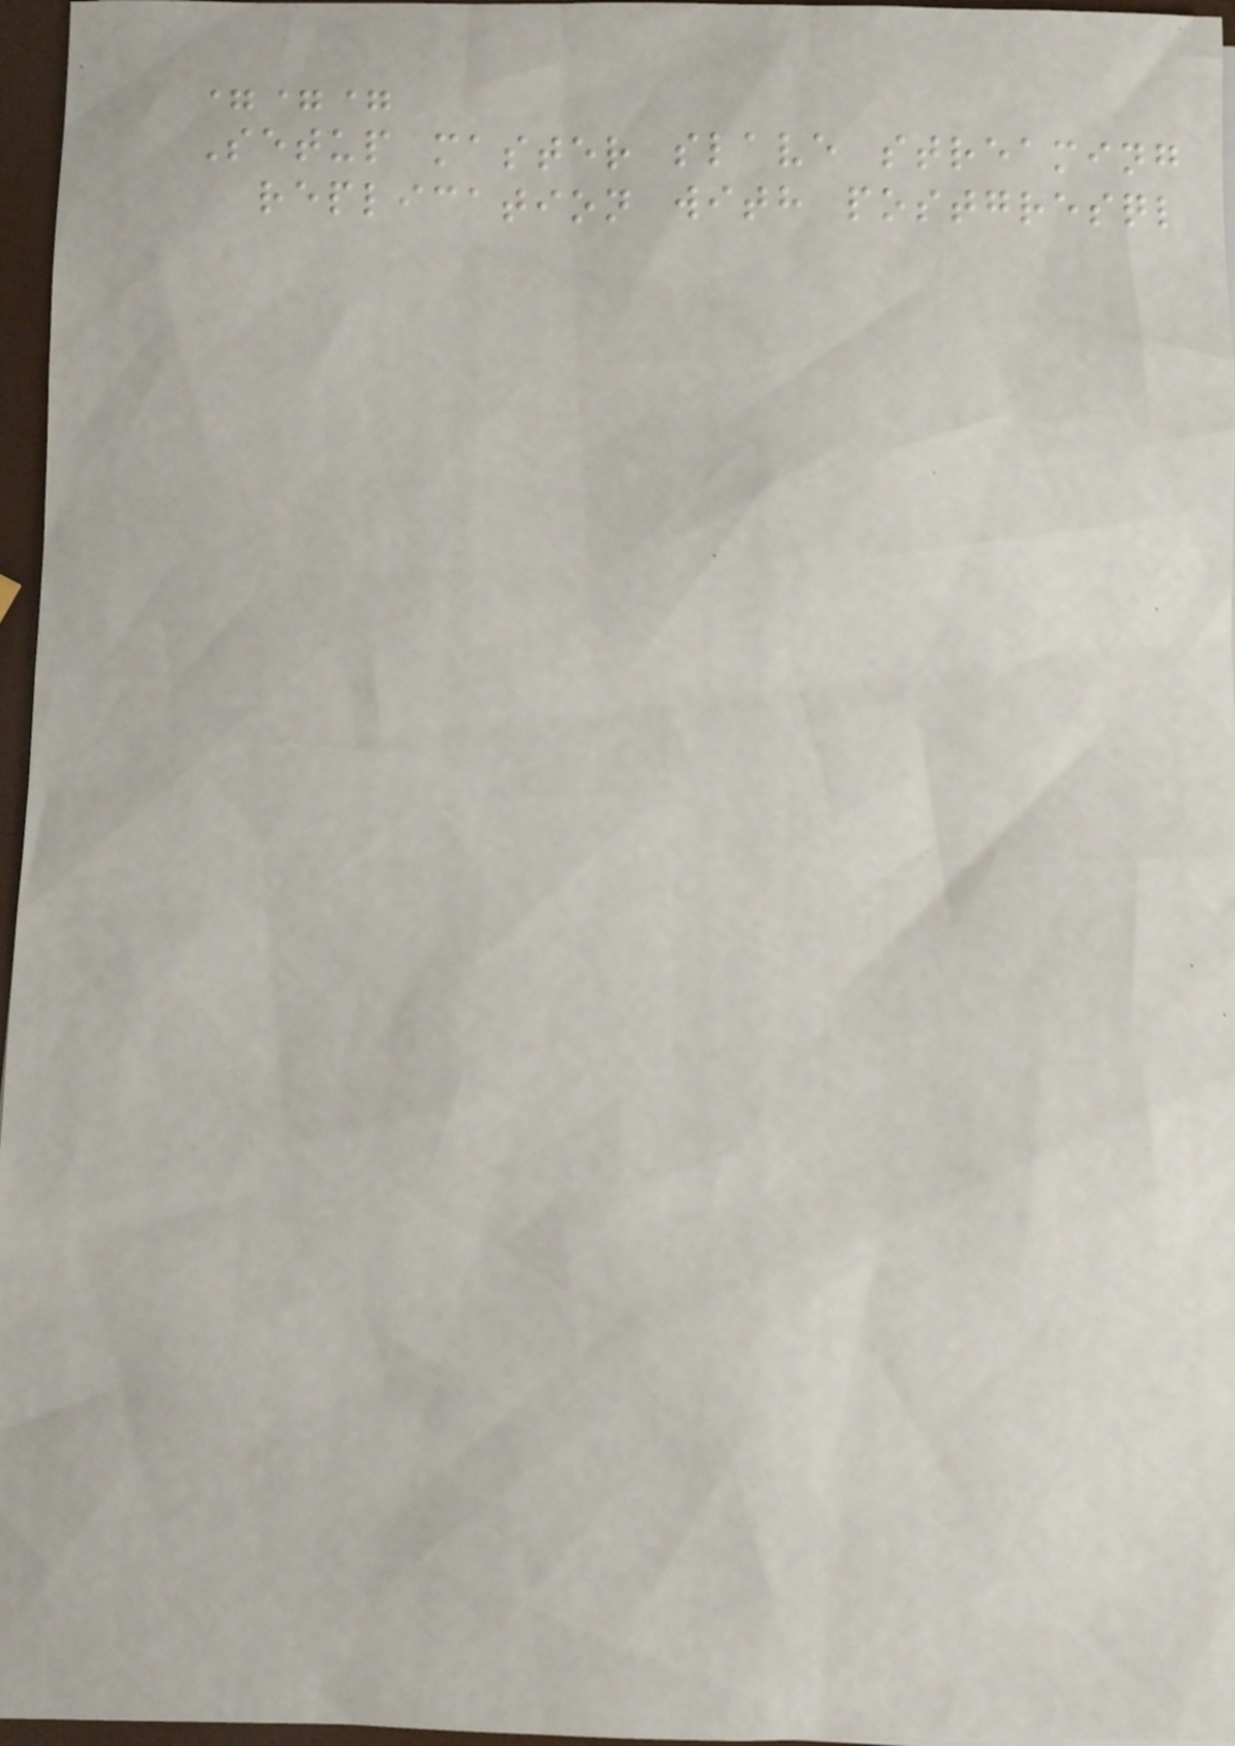===
Setup master slave streaming
replication with postgresql
